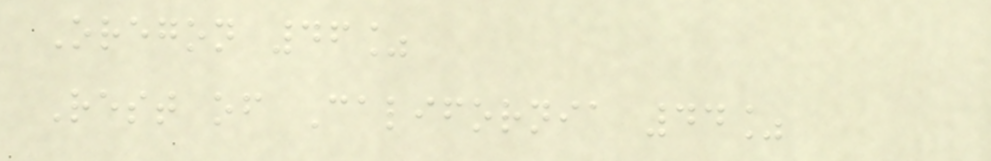Oregon 46%
Rest of California 44%
